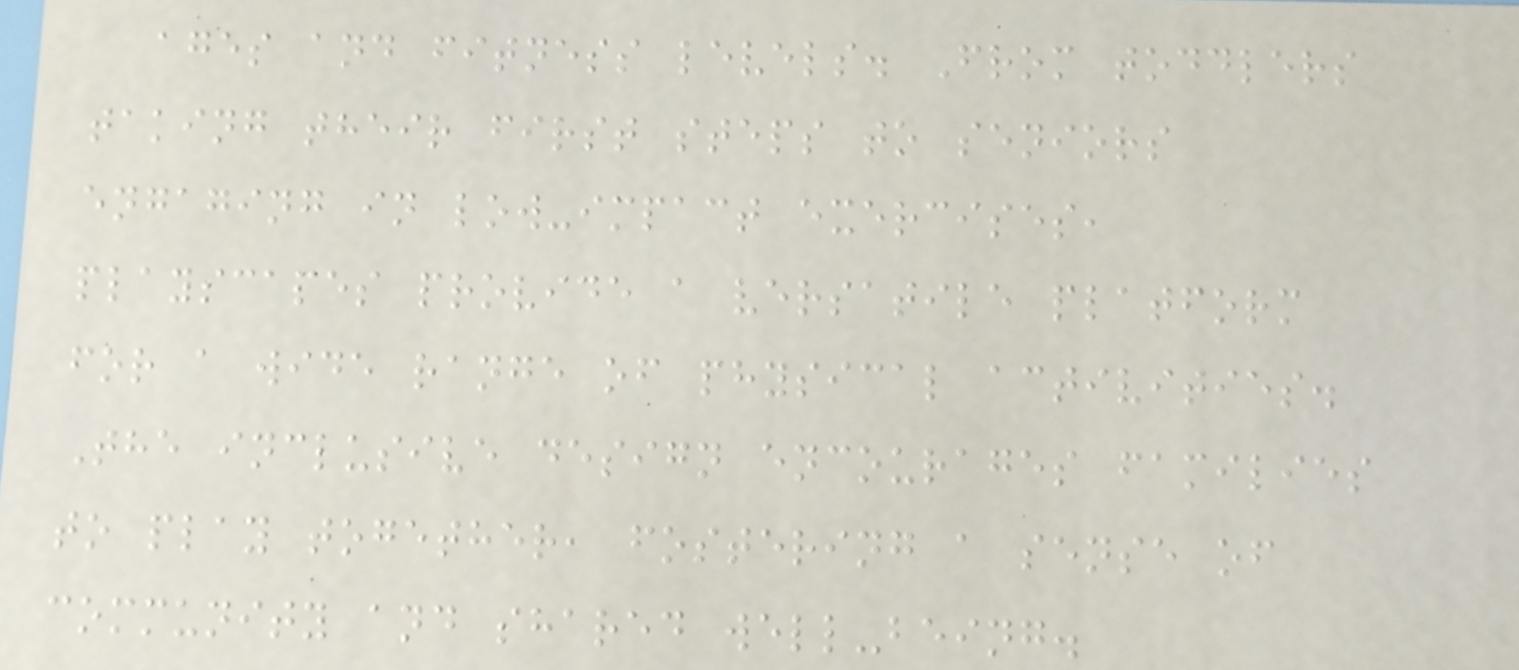ages and fitness levels. From toddlers
taking their first steps to seniors
engaging in low-impact exercises,
playscapes provide a versatile platform
for a wide range of physical activities.
The inclusive design encourages families
to play together, fostering a sense of
community and shared well-being.
